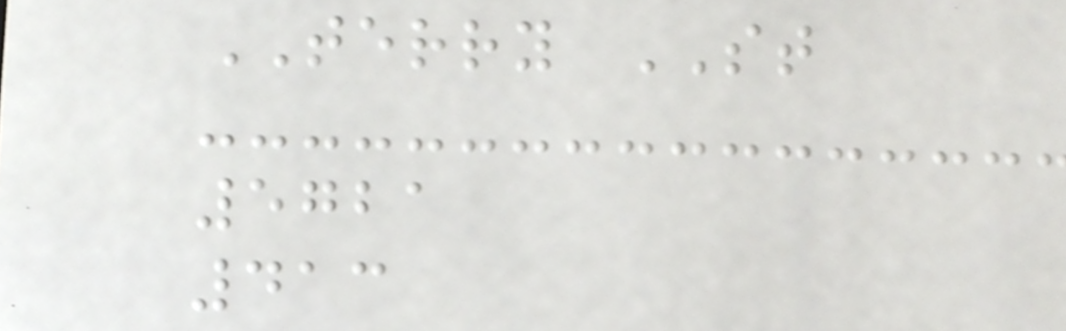TERRY ST
5721
413
